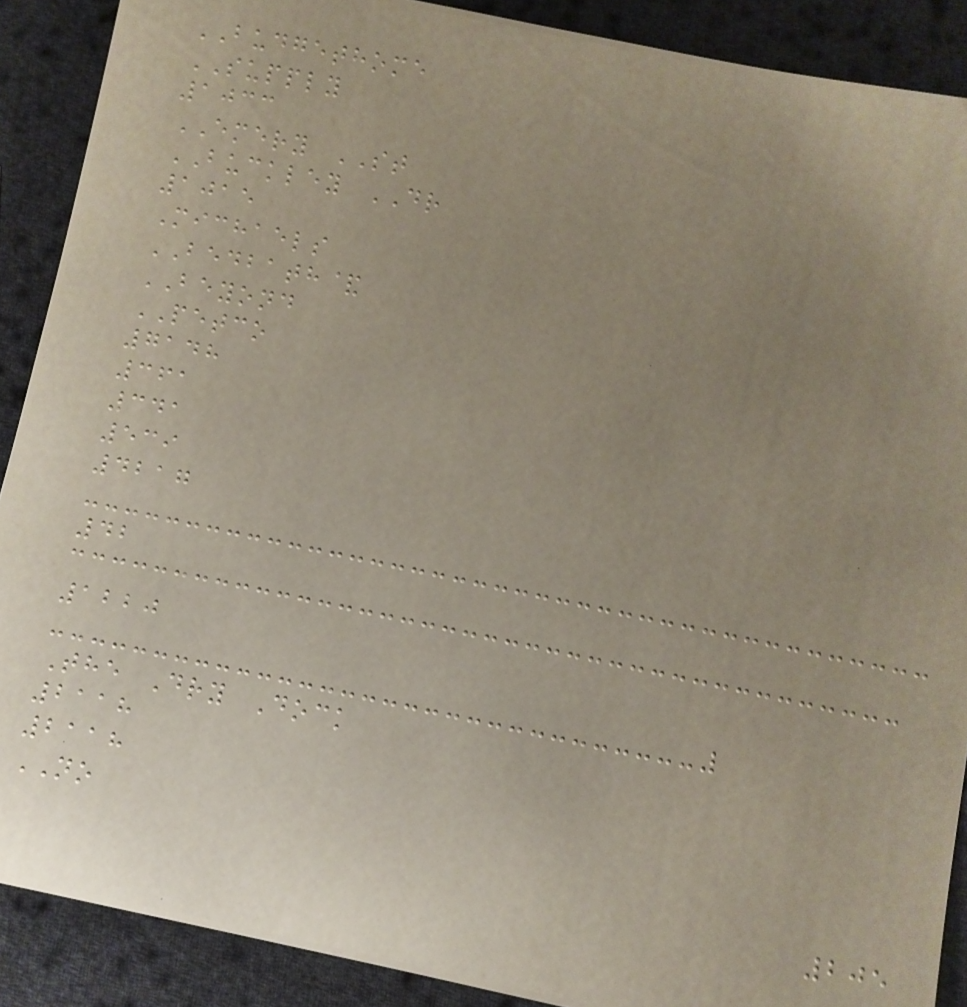BUDGETHOME
SUPPLY
1033
EMERY ST
BUCKLEY DR
1015
Michaels
BEDBATH&
BEYOND
PETCO
7148
361
341
539
4217
42
1220
The Dry Dock
2118
2118
NO
205
